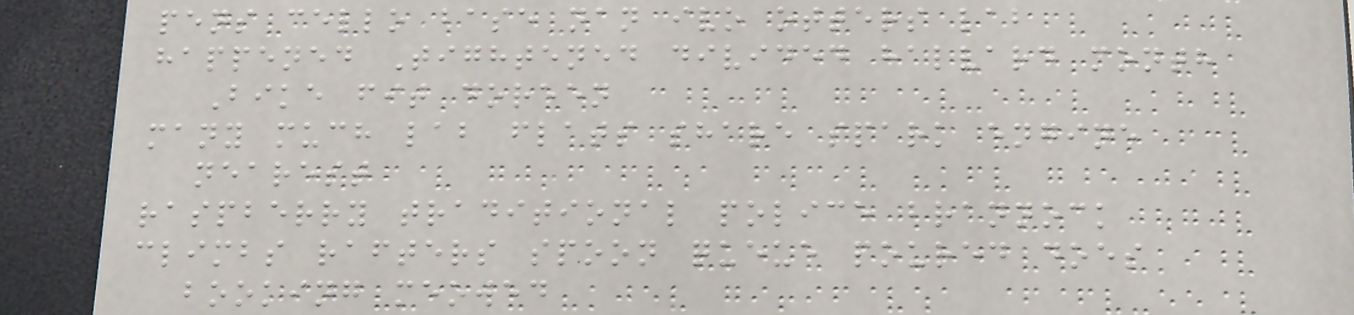pens cello base nan ivo otters lab
happened Tightened divided halvard month
Bike fit doreen
many much lab flats share spark engine
nearest
raspberry traditional police brannock
climbs rafters spoon queue poured does
booking meowed
